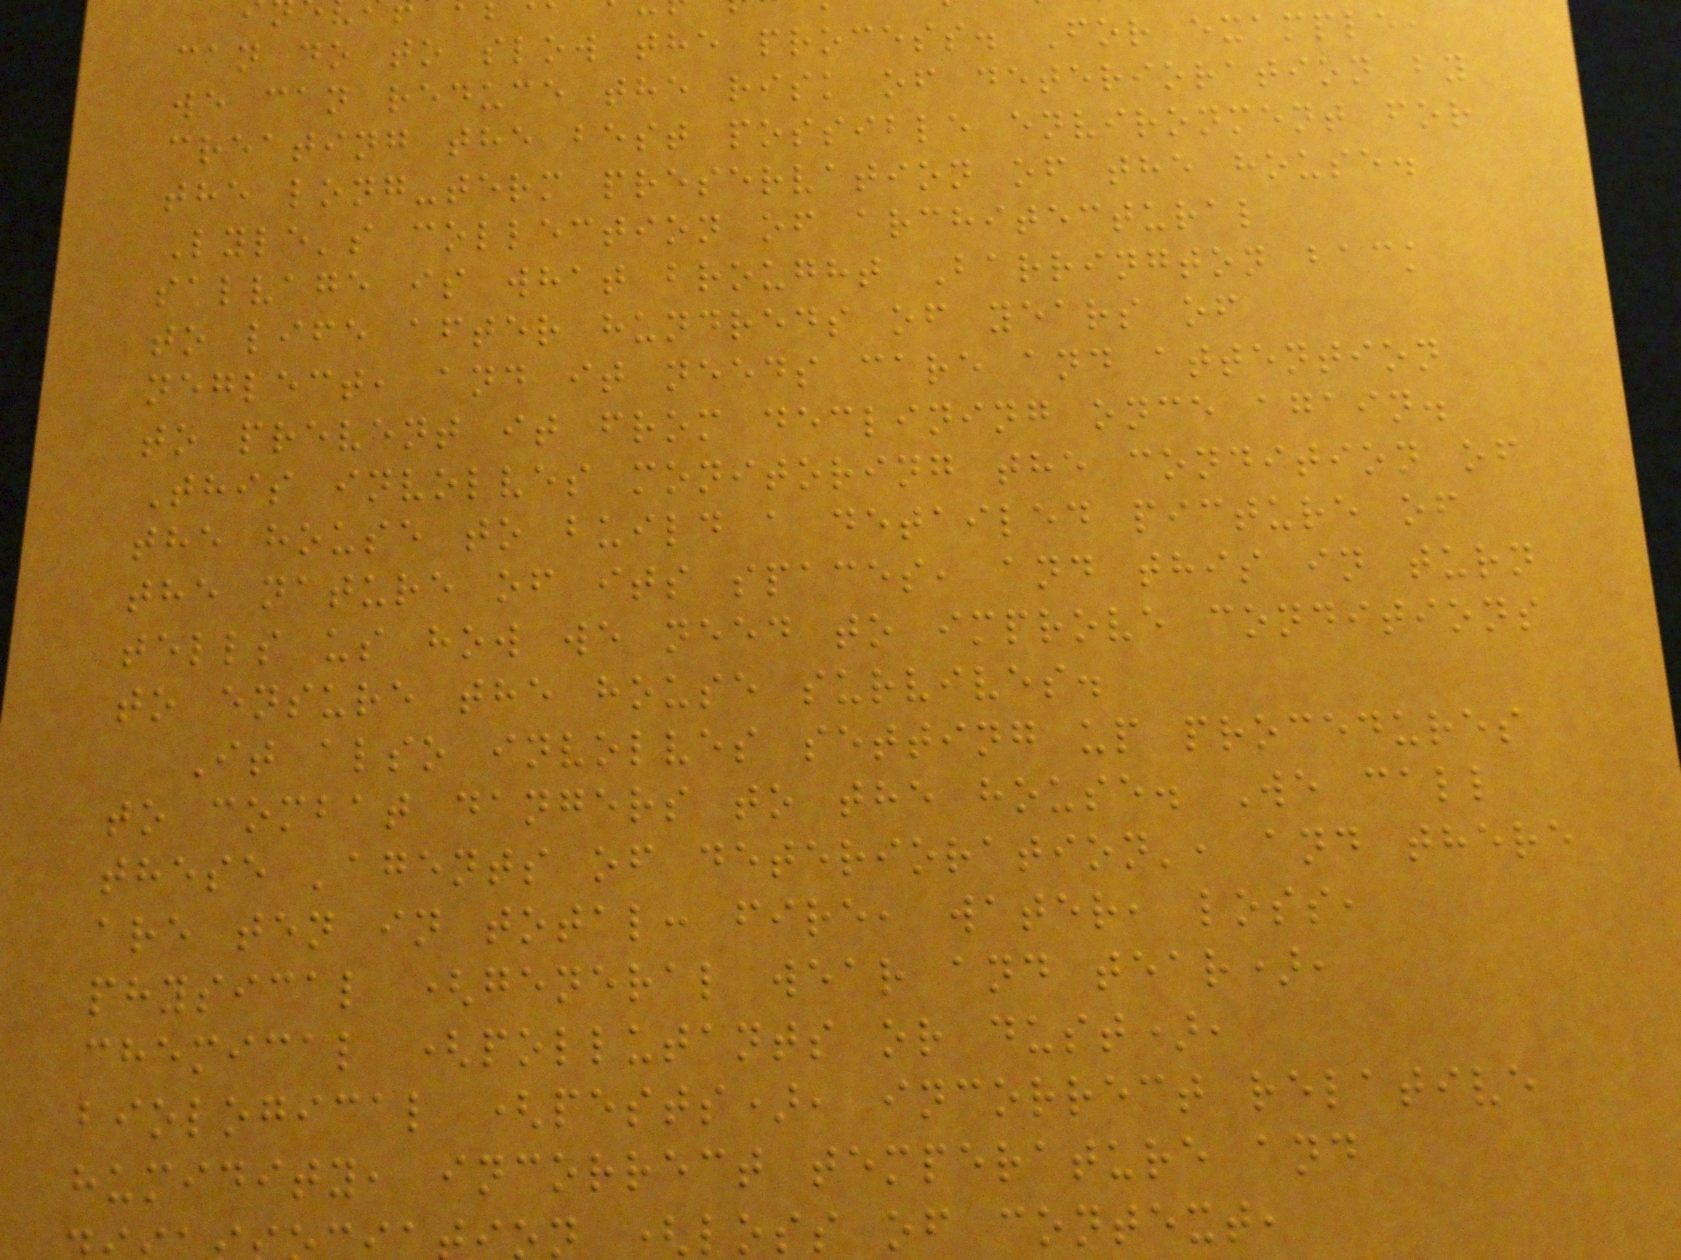can do to slow the process. For example,
we can reduce the risk of deterioration by
creating the best possible environment for
the long-term preservation of the house.
Lyle's collection of architectural
salvage is what brought Barrington back
to life after hundreds of years of
neglect, and it needs care and attention
to prevent it from declining once again.
This involves monitoring the condition of
the house to build a detailed picture of
the nature of its spaces, and this in turn
tells us how we need to improve conditions
to ensure the house survives.
It also involves setting up procedures
to combat dangers to the house. We call
these 'agents of deterioration', and there
are ten in total: fire, water, loss,
physical (general wear and tear),
chemical (pollutants or dust),
biological (pests), incorrect relative
humidity, incorrect temperature and
n (loss of context,
